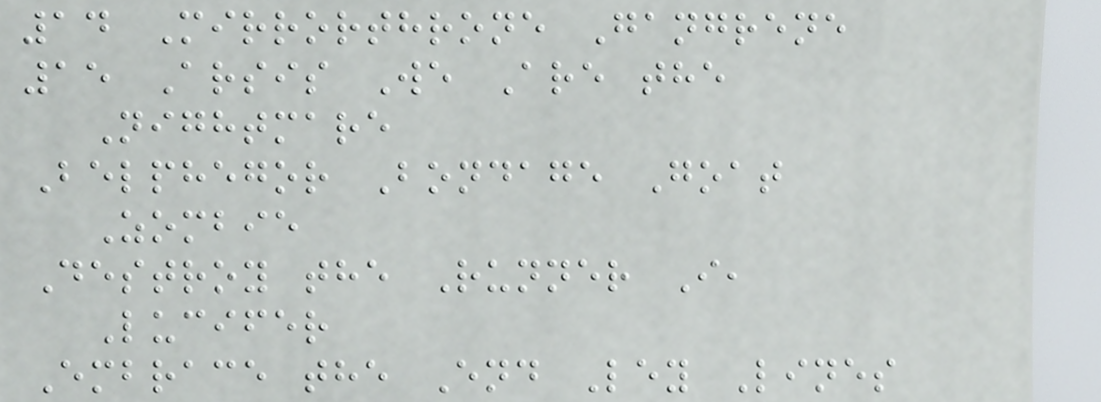14 Mirrorthrone Gangrene
15 Arsis We Are the
Nightmare
Belphegor Bondage Goat
Zombie
Destroy the Runner I,
Lucifer
Embrace the End Ley Lines
